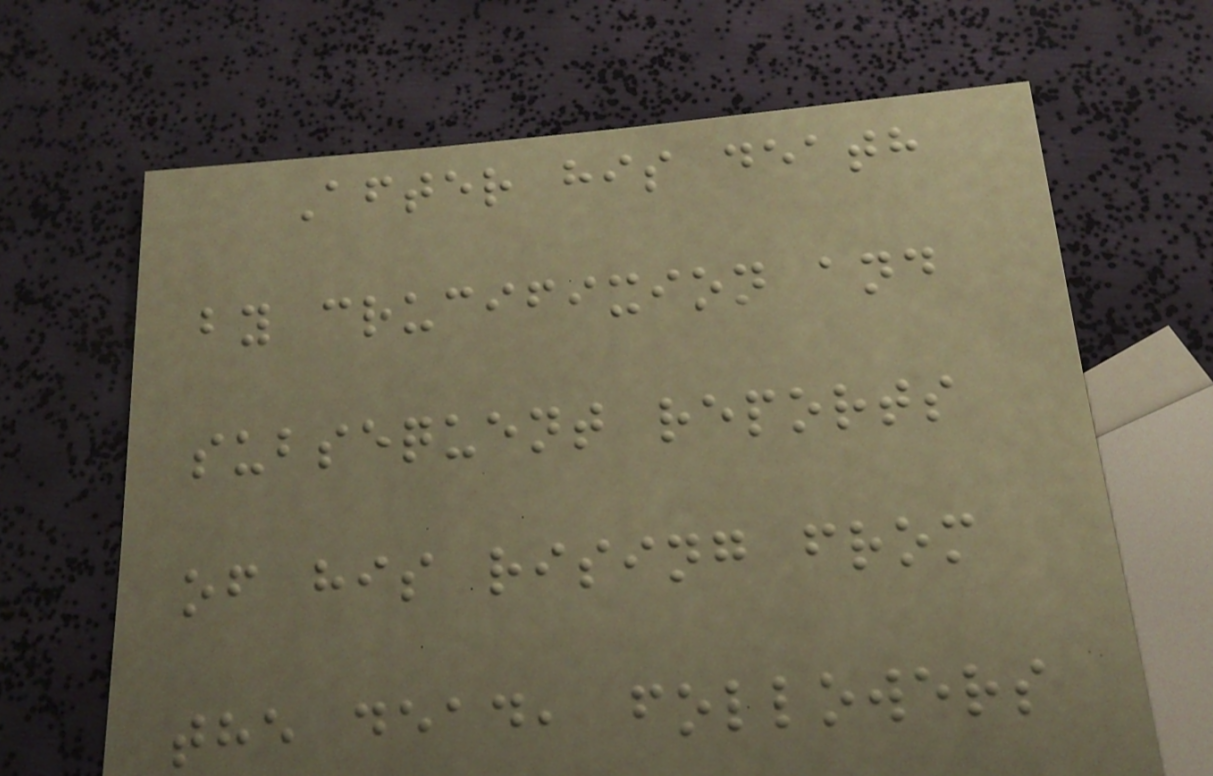After his death
by crucifixion and
subsequent reports
of his rising from
the dead, followers
